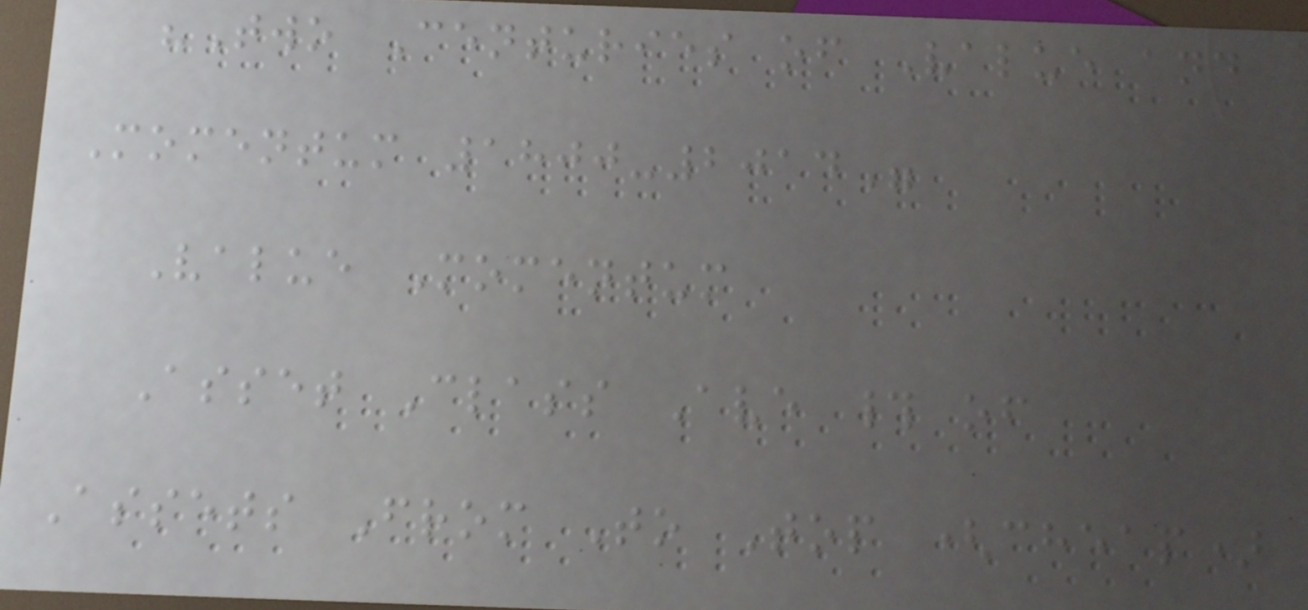"Two Centuries of Value and
Momentum 1800-2014"
Value Momentum
Asset Class Ave # of
Assets From To Top (cheap)
